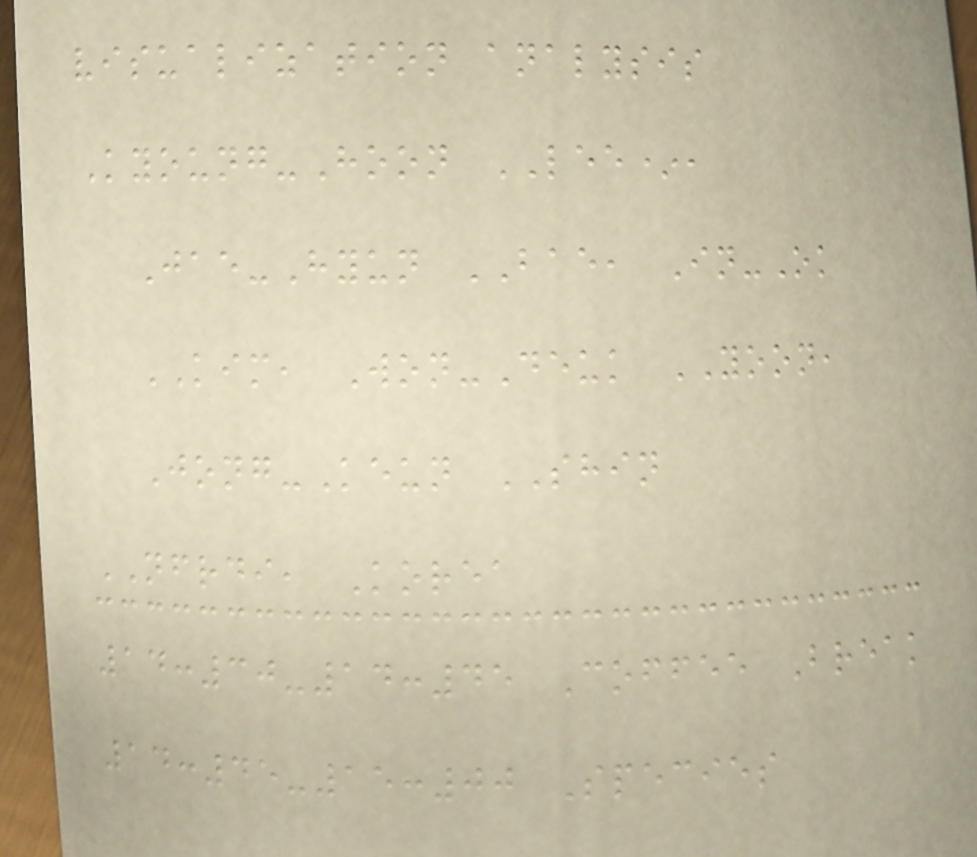visualization analysis
Kyoung-Hoon LEE*,
Jae-Hyun BAE, In-Ok
KIM, Won-Deuk YOON,
Jong-Keun SHIN
NFRDI, Korea
14:30-14:45 Coffee Break
14:45-15:00 Species
